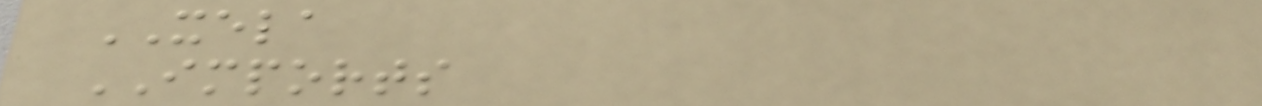XELA
IMPORTS
